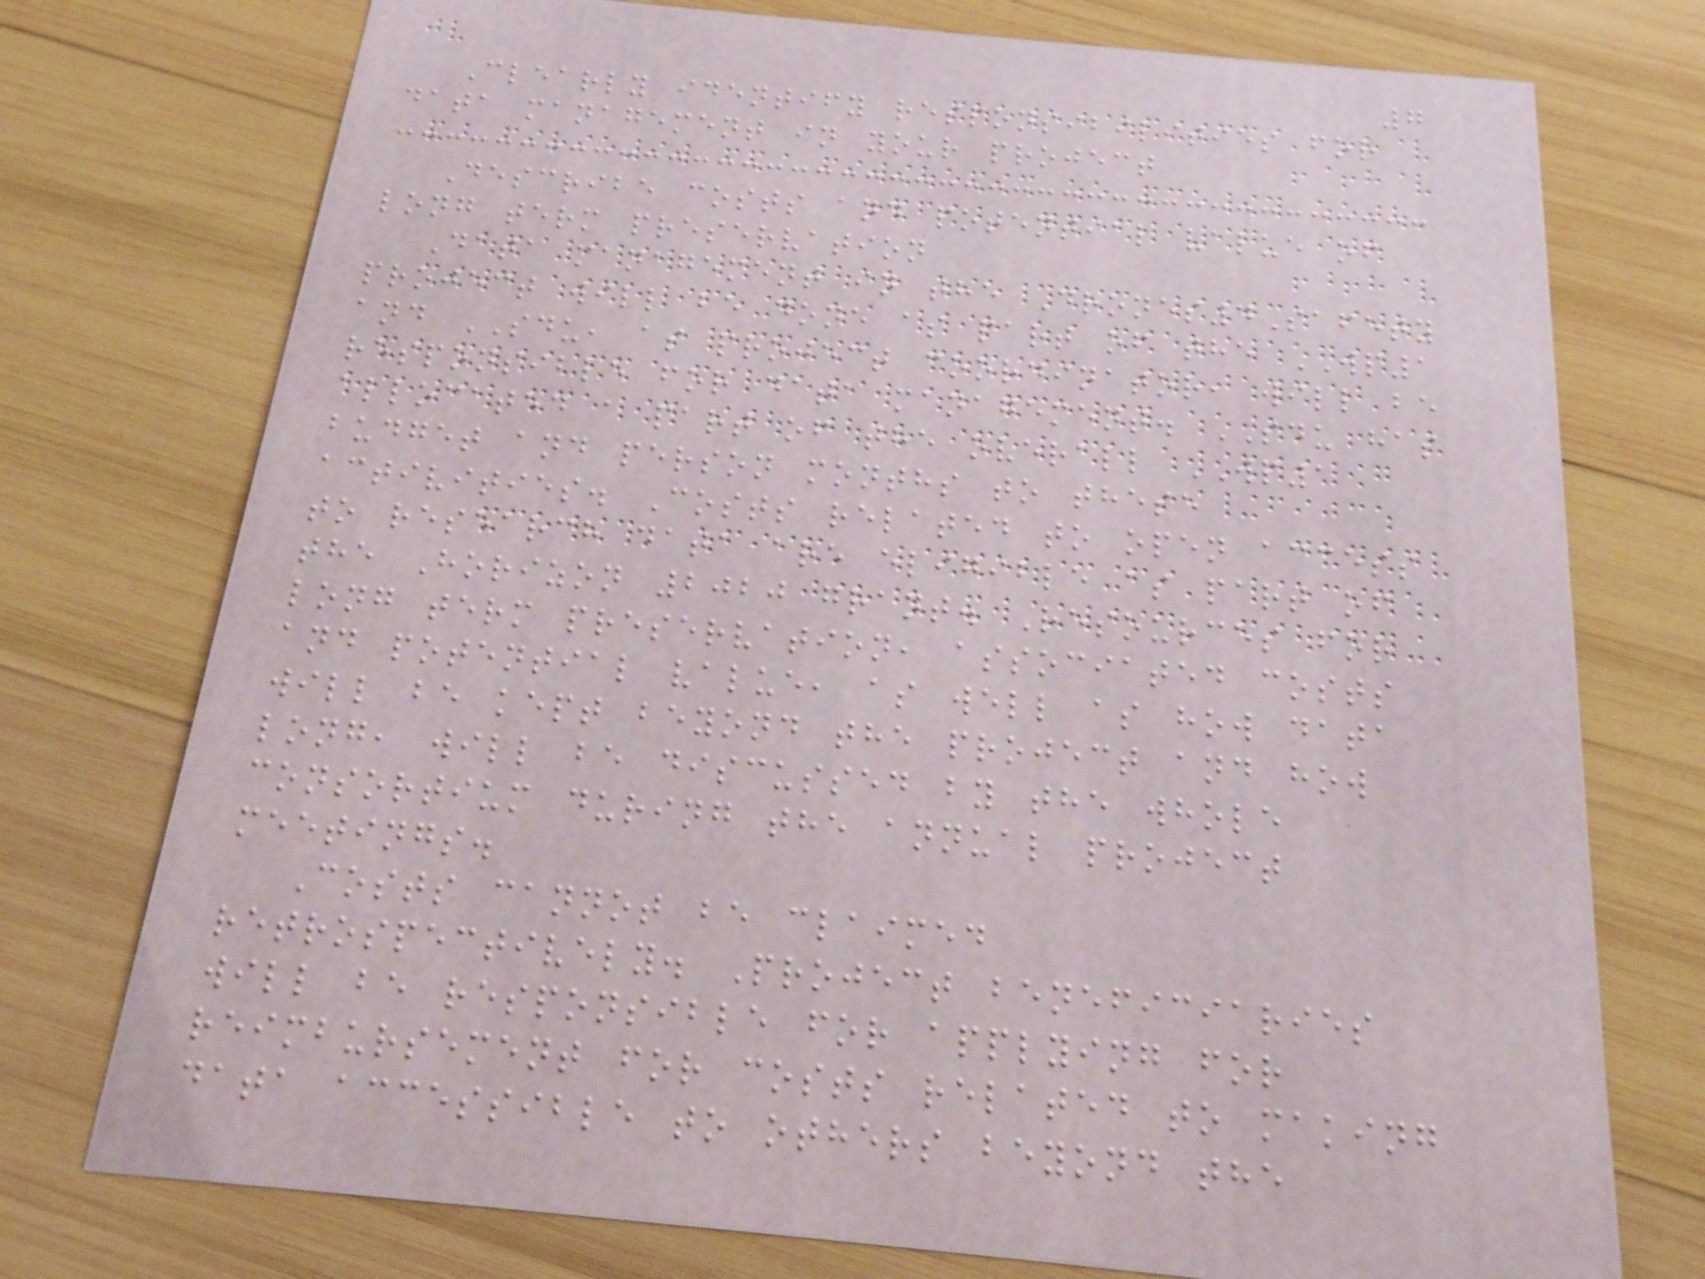7
Clearly identify responsibilities for
data management in your project
Describe costs and potential value of
long term preservation
Data management in the Drones4Safety
project will be done as part of the WP1
and SDU, as project coordinator, will be
responsible for data management. SDU has
allocated a part of the overall WP1
budget and person months to these
activities. Costs related to open access
to research data are eligible as part of
the Horizon 2020 grant. Resources for
long term preservation, associated costs
and potential value, as well as how data
will be kept beyond the project and how
long, will be discussed by the whole
consortium during the annual project
meetings.
Costs cannot be claimed
retrospectively. Project beneficiaries
will be responsible for applying for
reimbursement for costs related to making
data accessible to others beyond the
